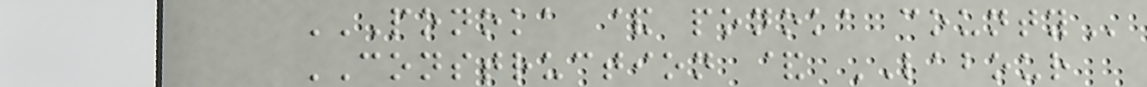PONOKA & PONOKA COUNTY
CONSTRUCTION & LABOUR
